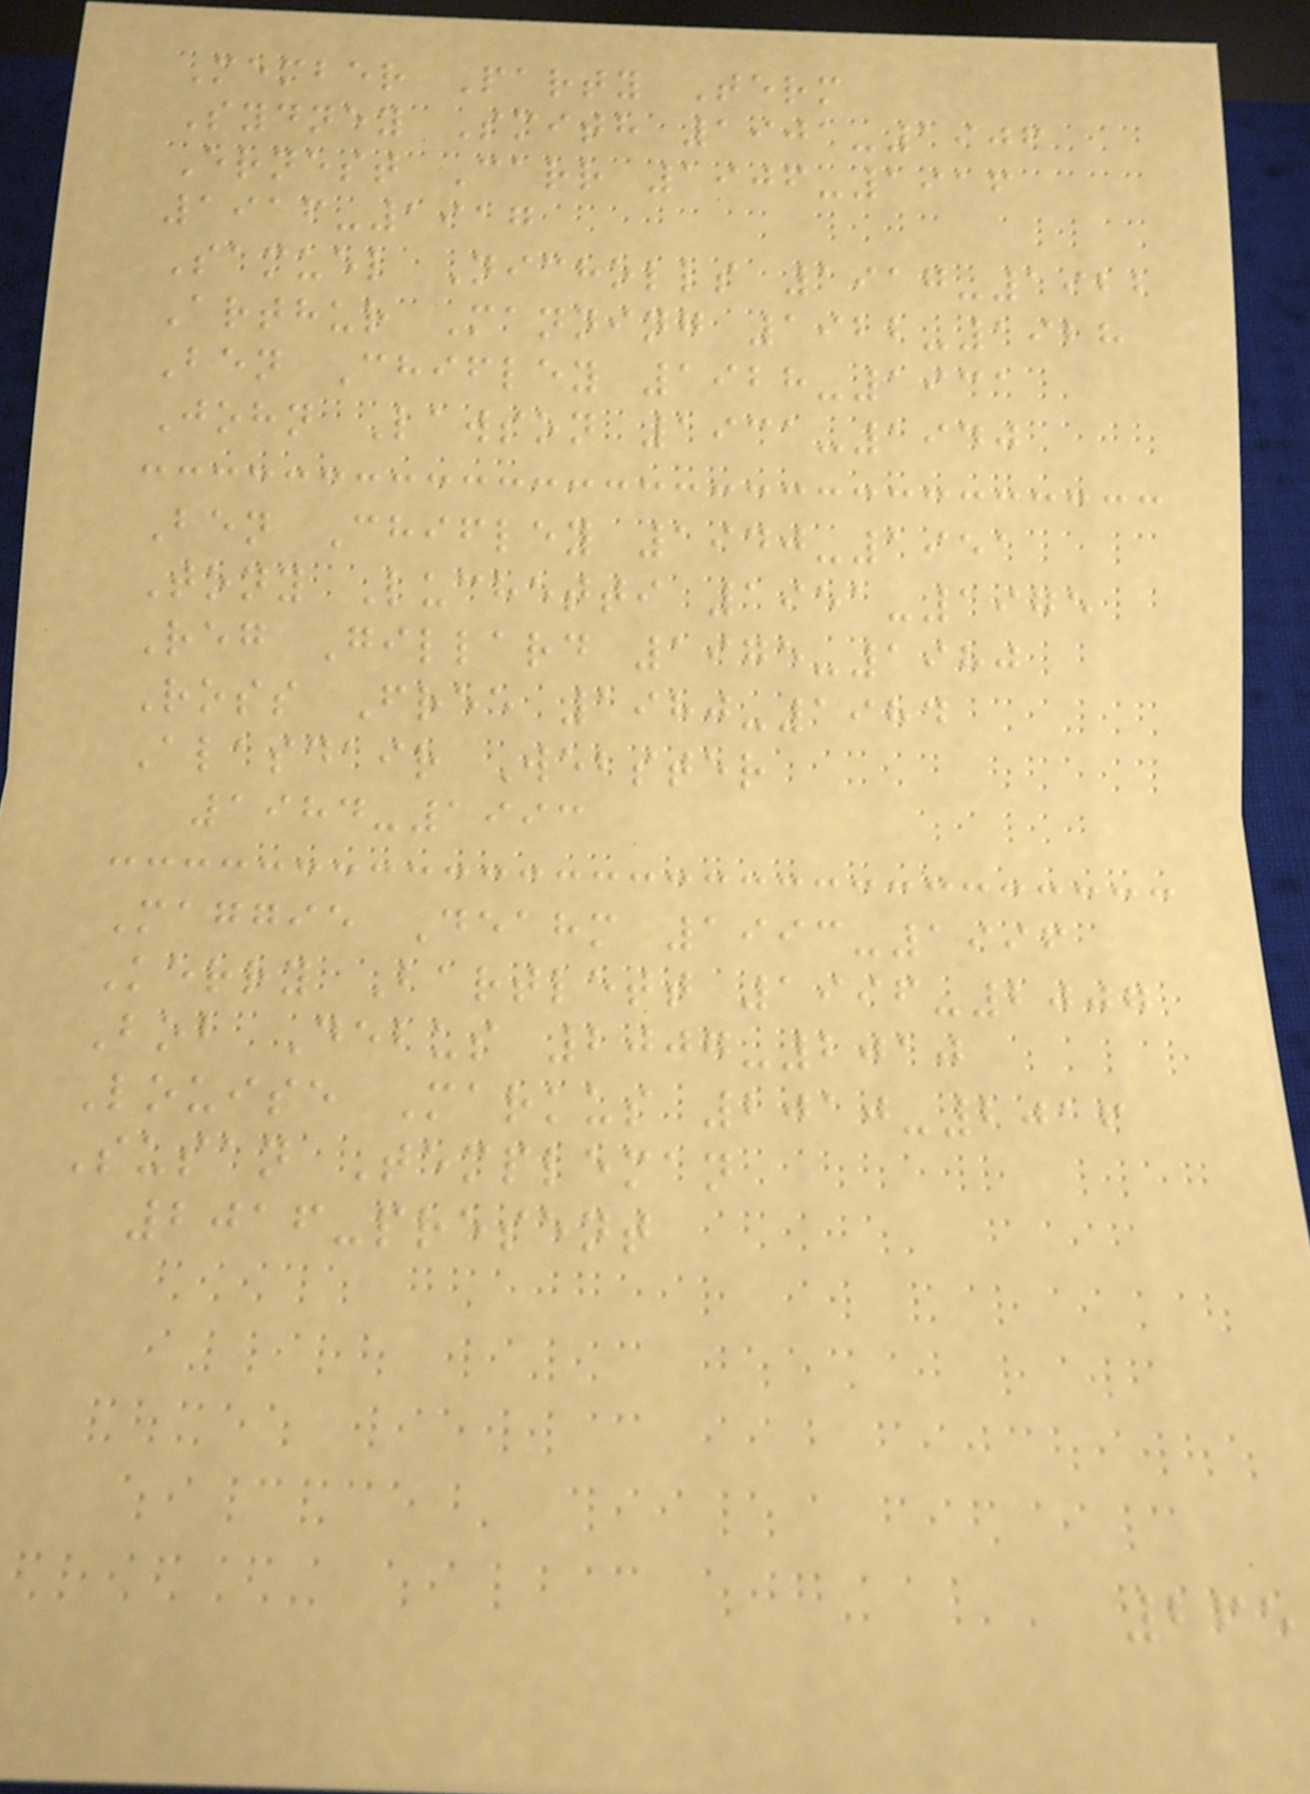Member Party Term
Sydney Smith 1901-1906
Ernest Carr 1906-1916
1916-1917
Samuel Nicholls 1917-1922
Arthur Manning 1922-1928
Ben Chifley 1928-1931
John Lawson 1931-1940
Ben Chifley 1940-1951
Tony Luchetti 1951-1975
Reg Gillard 1975-1980
Ross Free 1980-1984
Alasdair Webster
1984-1993
Maggie Deahm 1993-1996
Kerry Bartlett 1996-2007
Bob Debus 2007-2010
Louise Markus 2010-2016
Susan Templeman
2016-present
265
